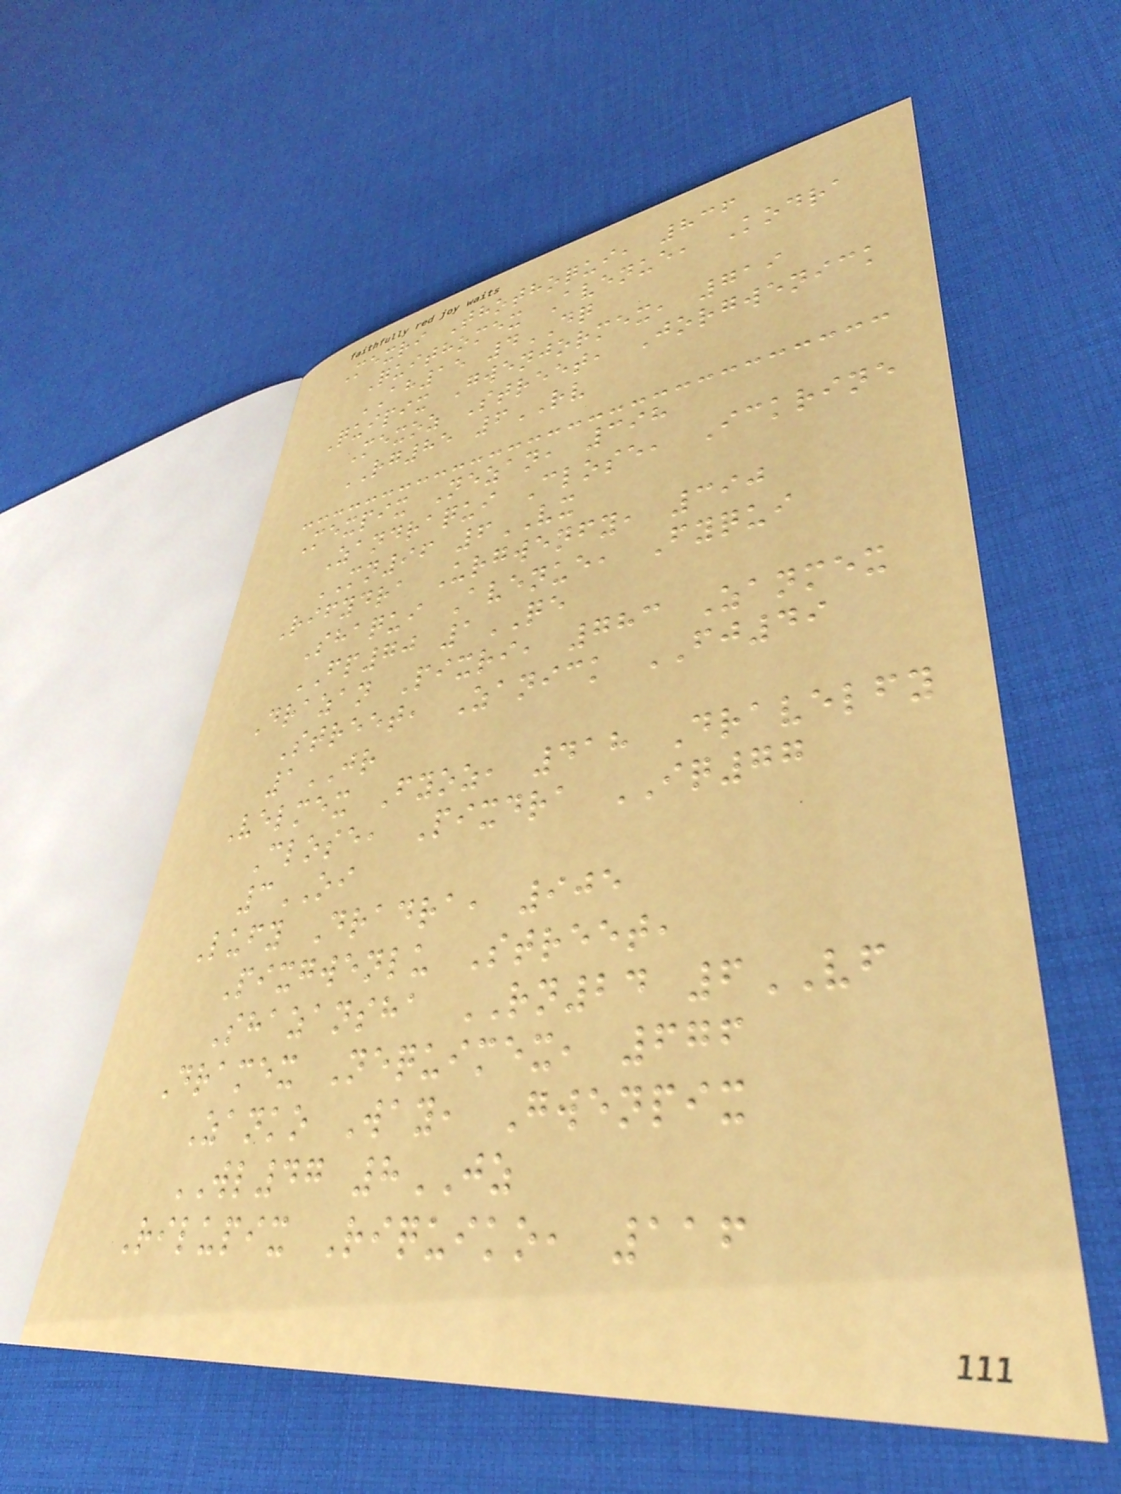Mexri Thothoqui, 836
Quithomex Avenue, Kodra
AH15 4DQ
Quipix Gwenjormex, 719
Mexoz Street, Jorgwenick
RG85 6RV
Mexpix Nezan, 398
Zandraqui Close, Ickrine
MN96 6VX
Rifydra Urgwenfy, 390
Shaqui Avenue, Fyqui
FP70 1QE
Drazan Pixri, 783 Zanmex
Street, Zanick FJ49
1JR
Velmex Fyoz, 418 Dravelfy
Close, Pixdra IQ77
3OI
Lufy Dradra, 905
Pixgwenlu Street,
Shazansha RN24 6VF
Dramex Nequimex, 676
Zanko Way, Gwenpix
WL47 8JZ
Rilupix Riquiko, 116
